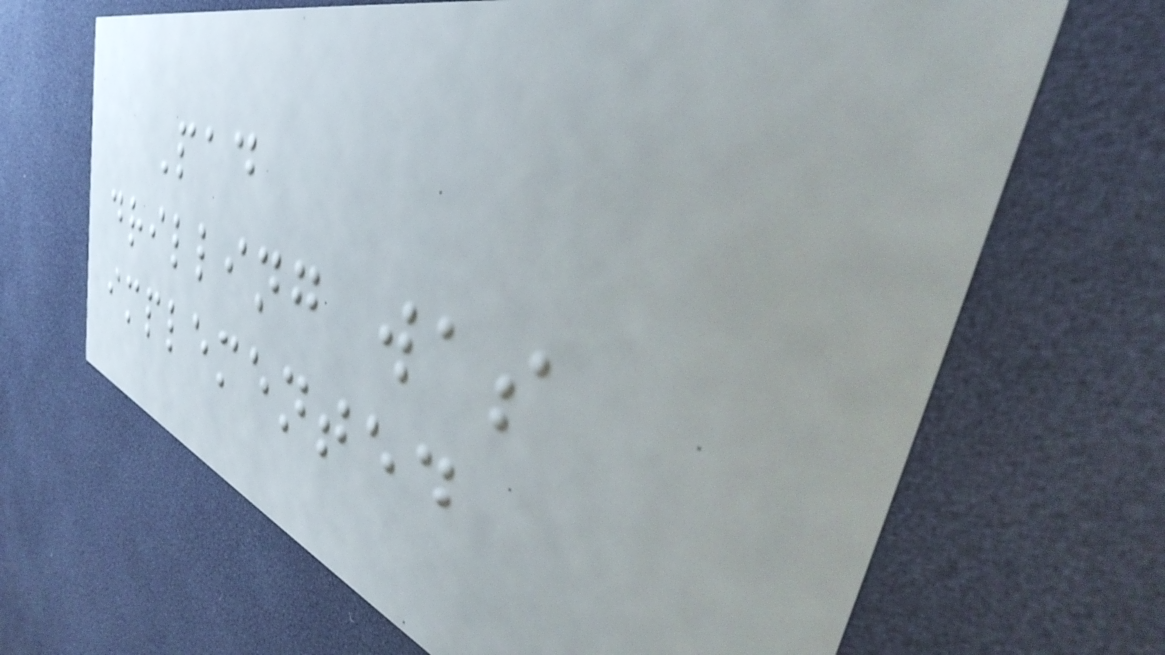Pad
drilling was
implemented
